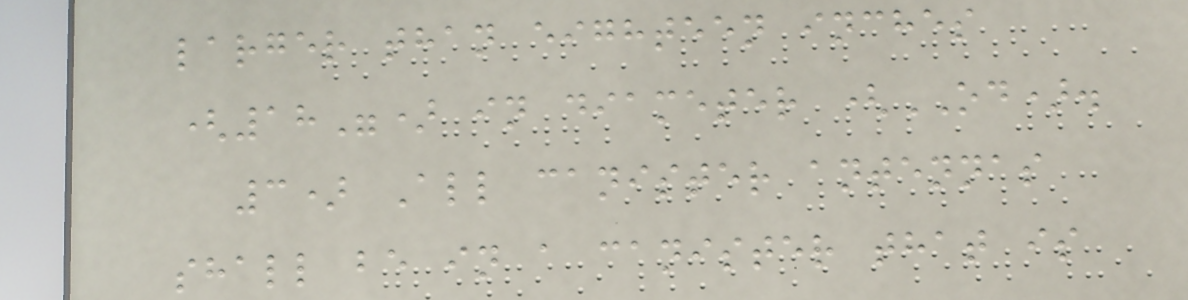larger than eighteen inches
(18") in diameter (OD).
3) All canister antennas
shall be in a canister that is
